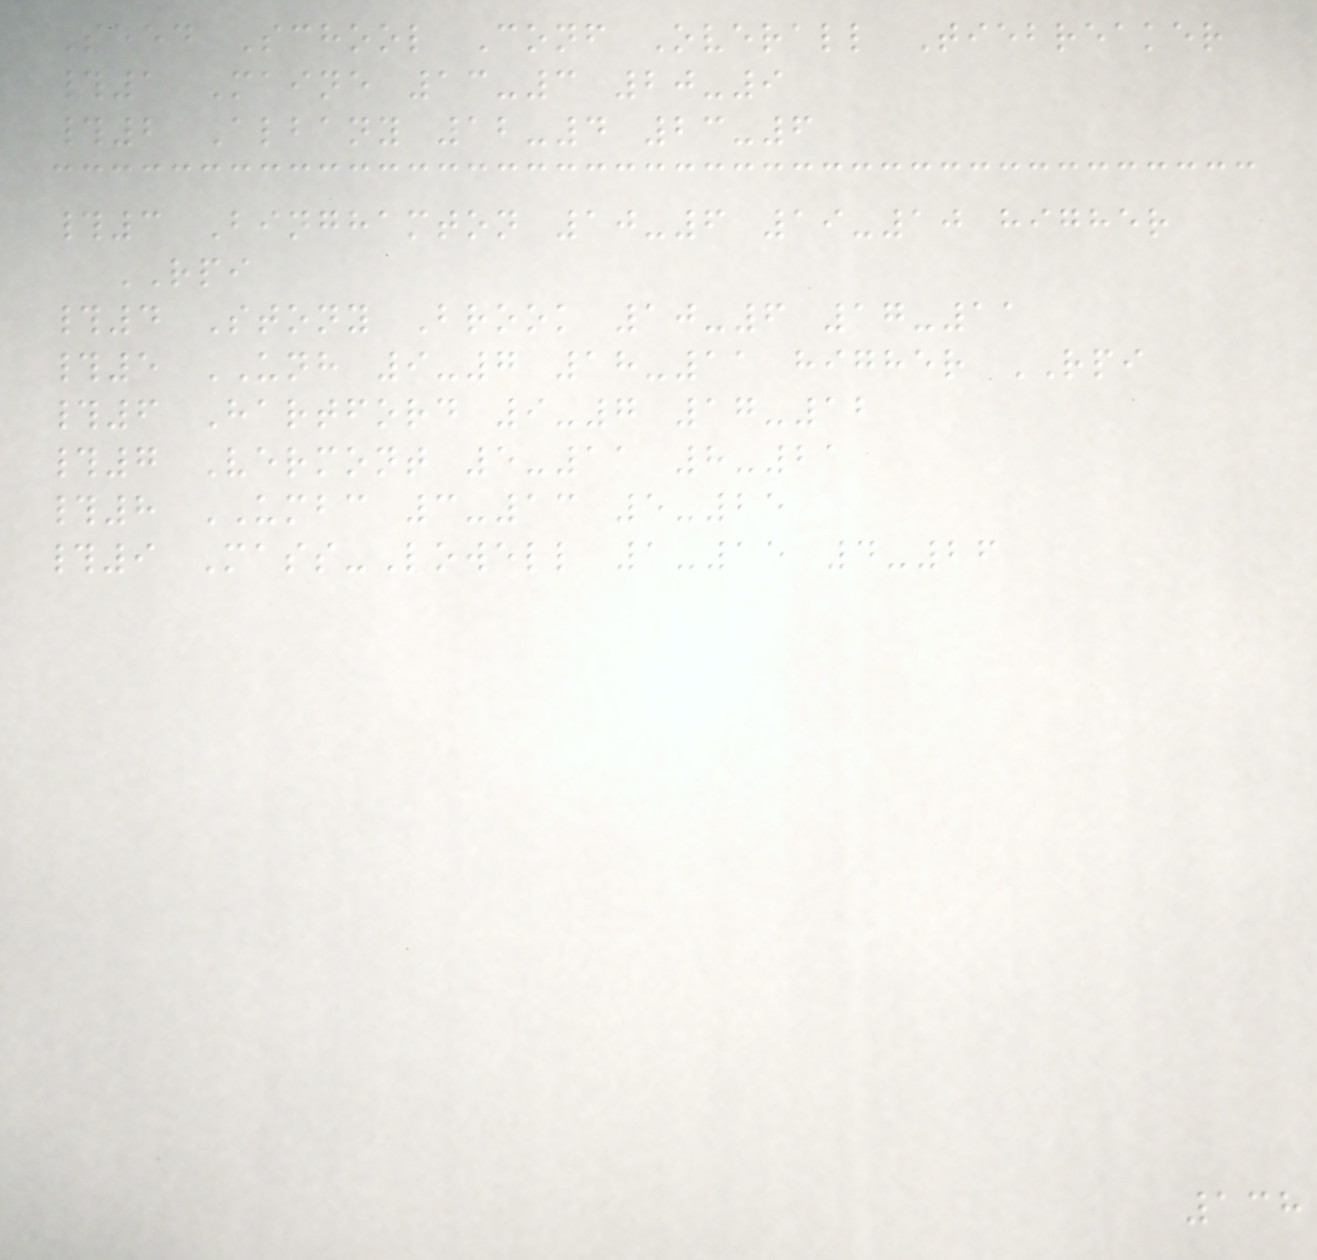Seed School Conf Overall Tiebreaker
#1 Maine 13-3 20-9
#2 Albany 12-4 23-6
#3 Binghamton 10-6 19-10 higher
RPI
#4 Stony Brook 10-6 17-11
#5 UNH 9-7 18-11 higher RPI
#6 Hartford 9-7 17-12
#7 Vermont 5-11 8-21
#8 UMBC 3-13 5-25
#9 Mass-Lowell 1-15 4-26
138
